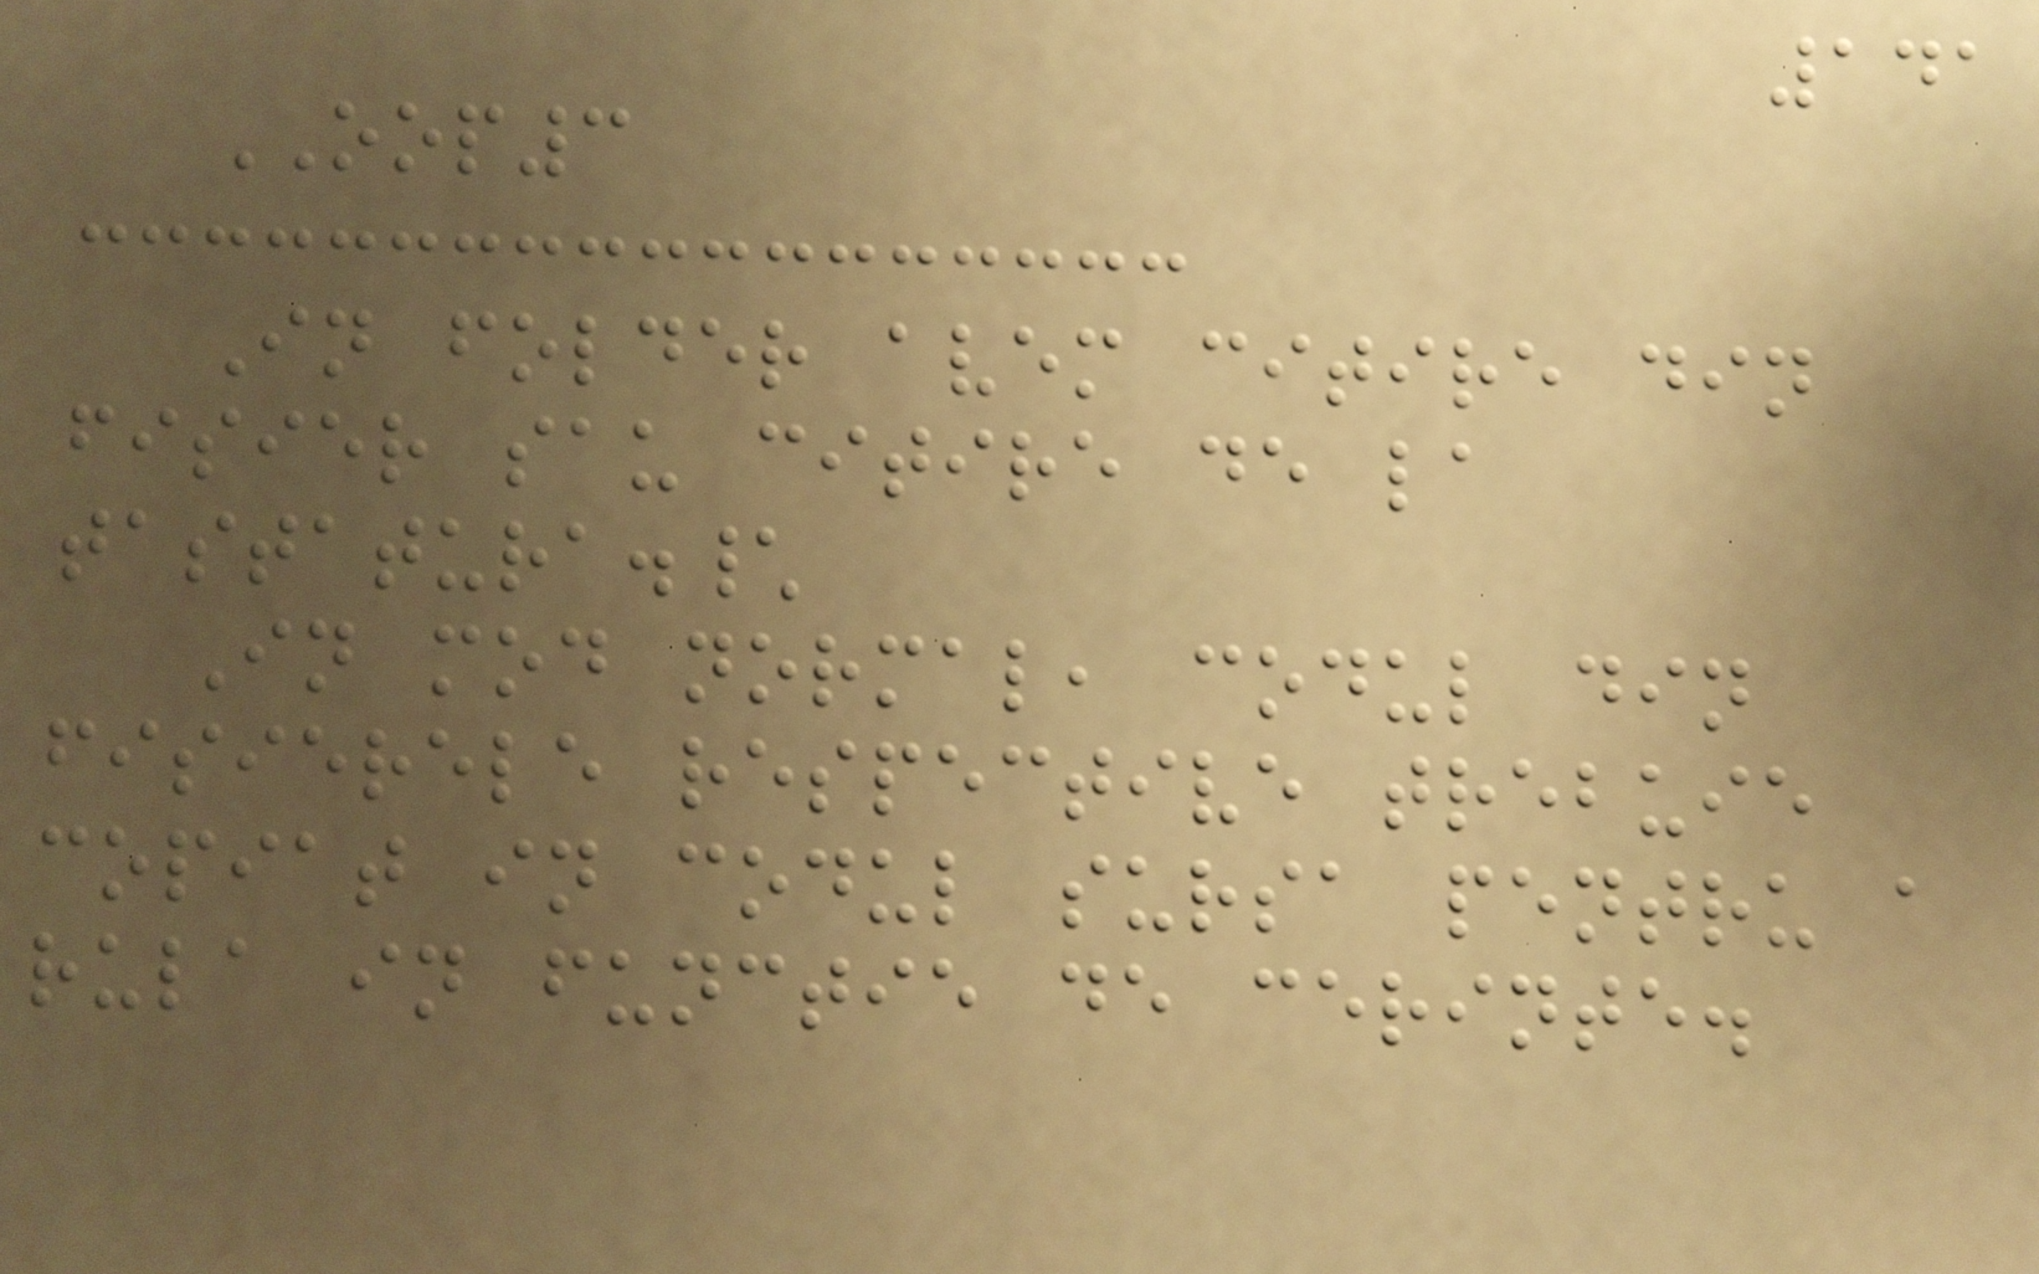141
OOP3
In folder avem citire din
fisier sau citire de la
tastatura.\
In mod normal, codul din
fisierele respective trebuie
copiat in codul sursa pentru a
rula in functie de cerinte.
